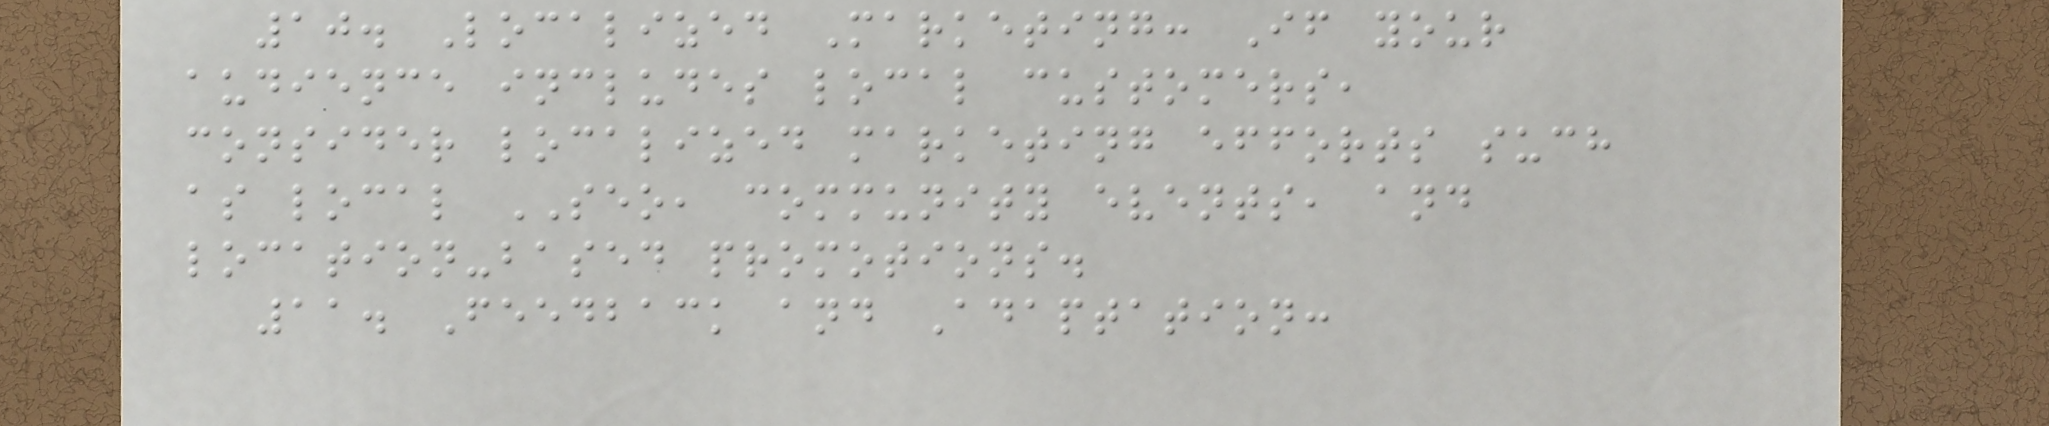10. Localized Marketing: If your
audience includes local customers,
consider localized marketing efforts such
as local SEO, community events, and
location-based promotions.
11. Feedback and Adaptation:
